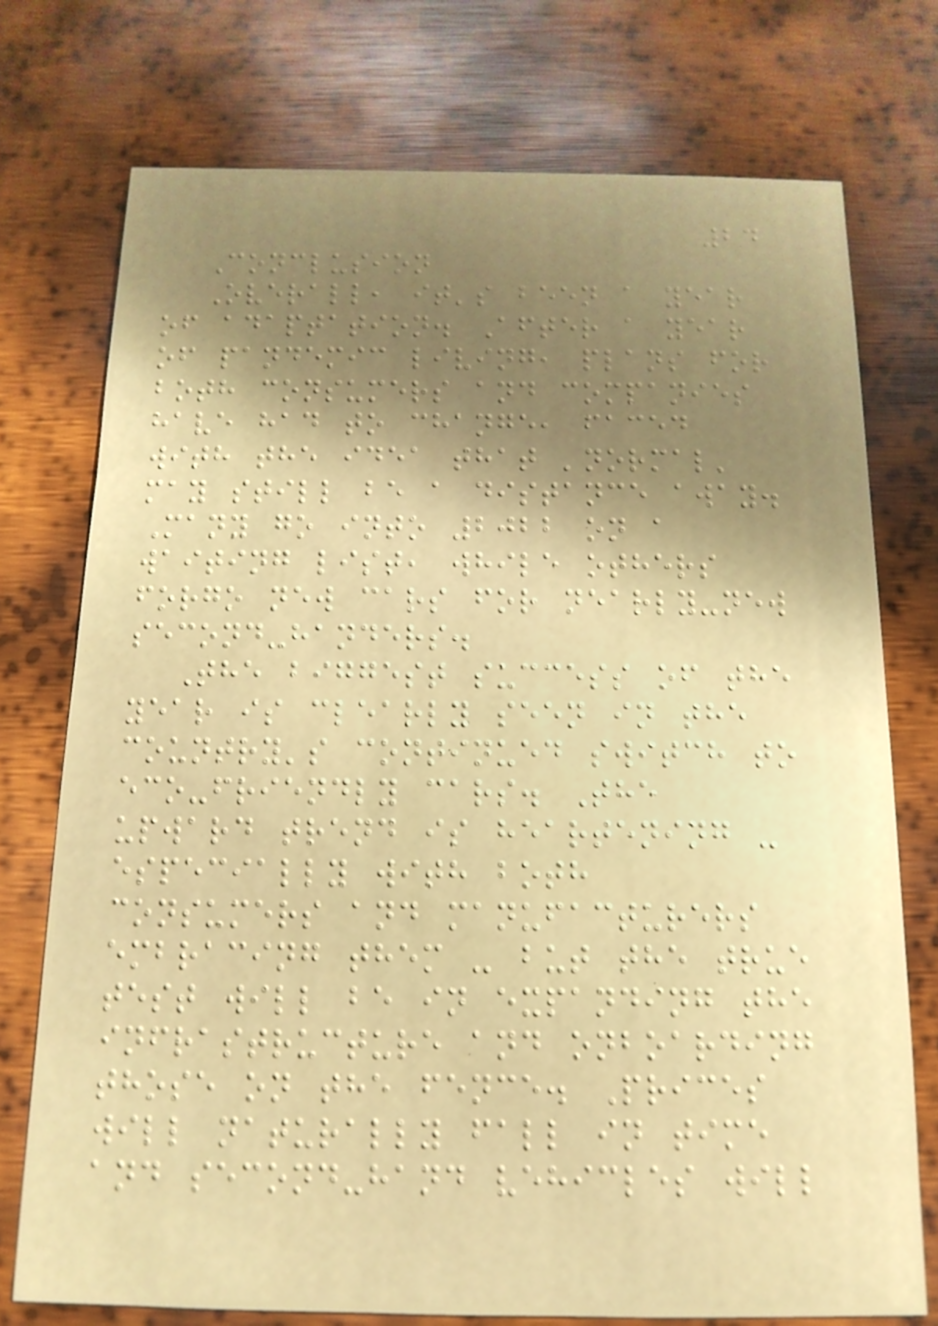24
Conclusion
Overall, it's been a year
of adaptation. After a year
of pandemic living, plans for
both consumers and companies
have had to change, faced
with the idea that 'normal'
may still be a distance away.
Many go into 2022 on a
waiting list, while others
forgo new cars for nearly-new
second-handers.
The biggest success of the
year is clearly seen in the
country's continued switch to
eco-friendly cars. The
upward trend is heartening -
especially with both
consumers and manufacturers
embracing them - but the true
test will be in expanding the
infrastructure and onboarding
those on the fence. Prices
will naturally fall in time
and second-hand vehicles will
